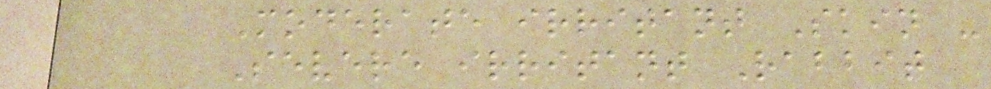Moderate irritant Skin -
Severe irritant Rabbit
